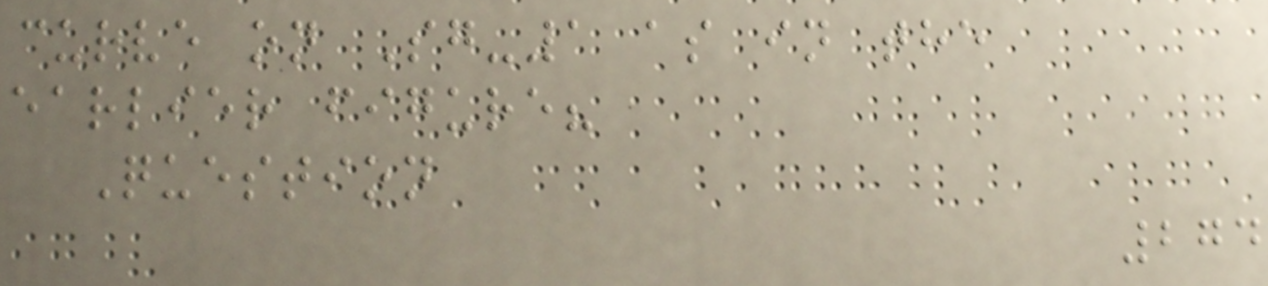curve on Sg-1 as in the
earlier figure?
Question
274
